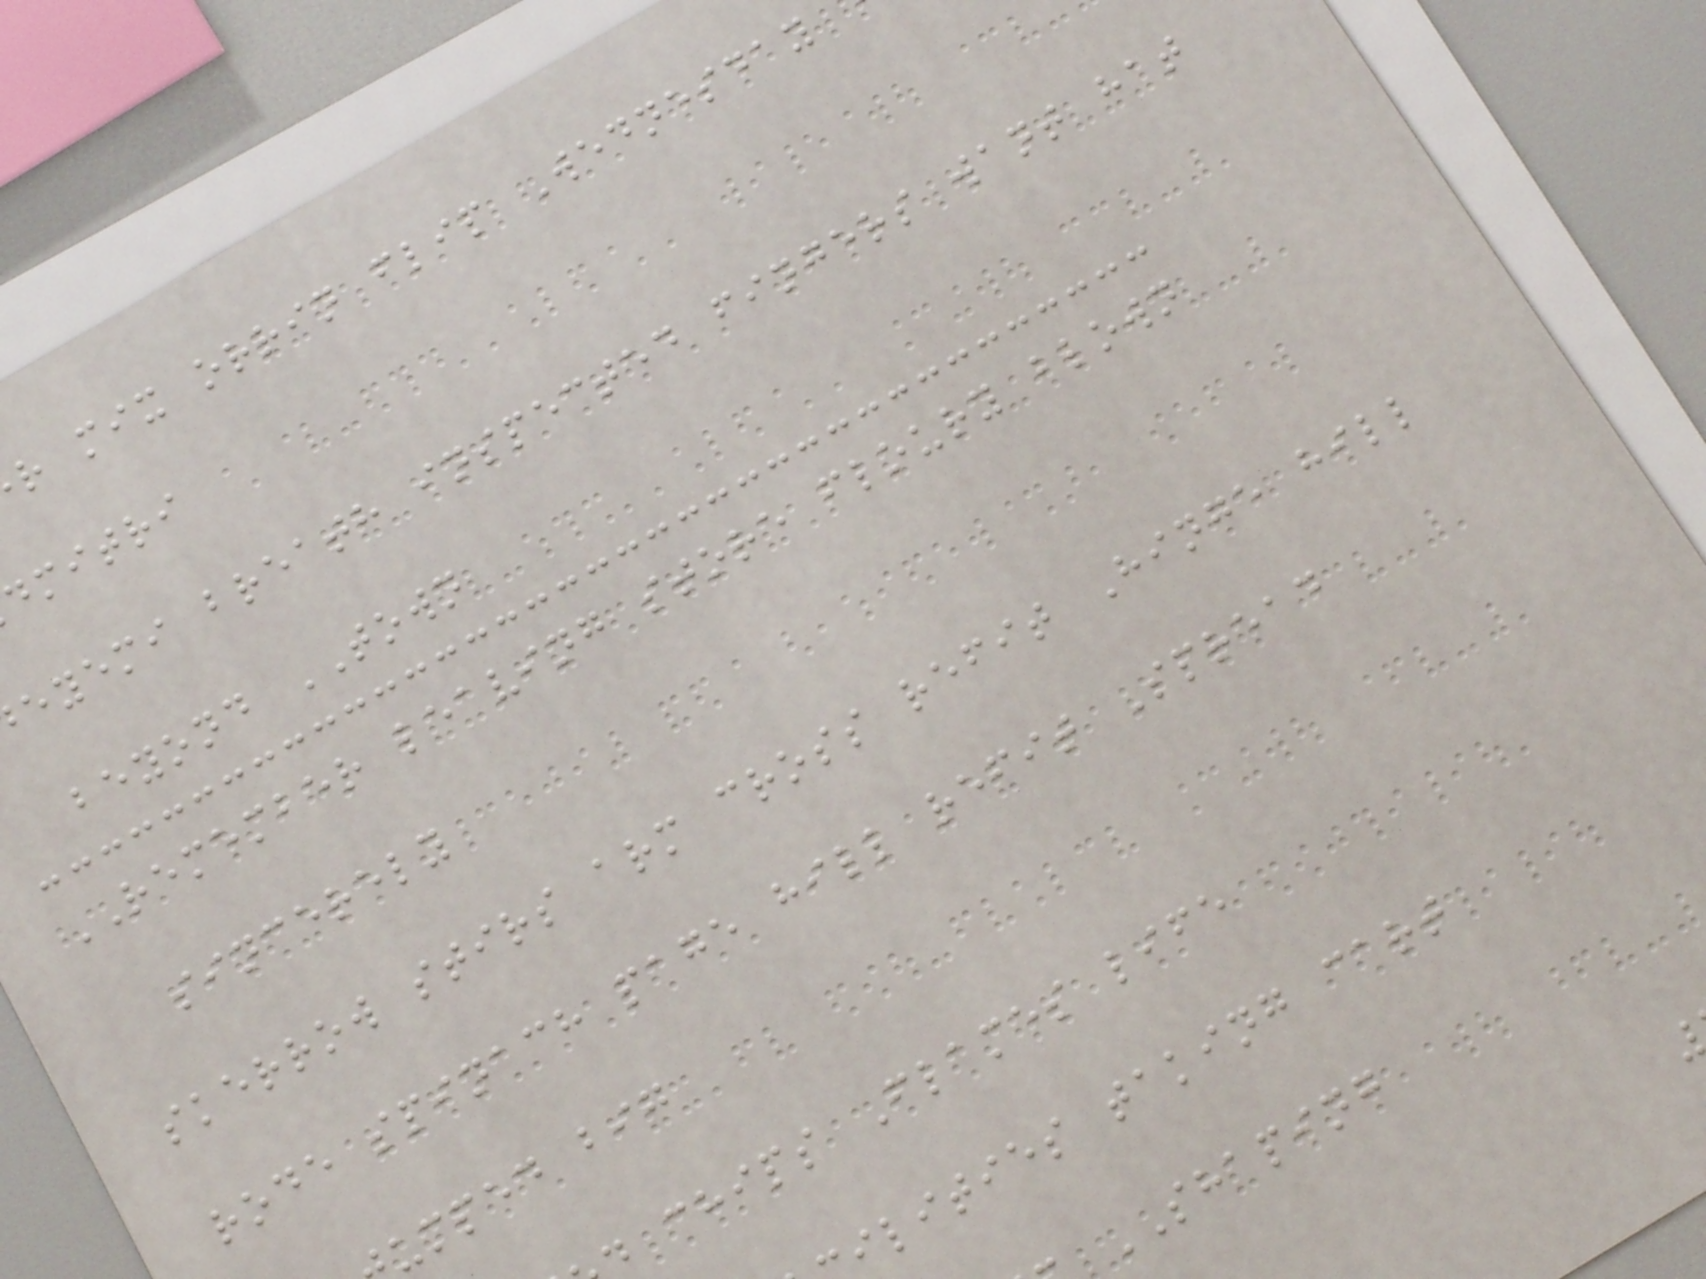r mix orrin flip Wednesday
dmitri
eyemi breath inspected fingers want hat
beyond TOWN
REMEMBER leaving store floury blown
sincerely
skerrow stirs arm cross refit Hinge hill
rode spinach page hill refit Spread
umped big
chips Flames life
ilities taking cart
SHAPING
